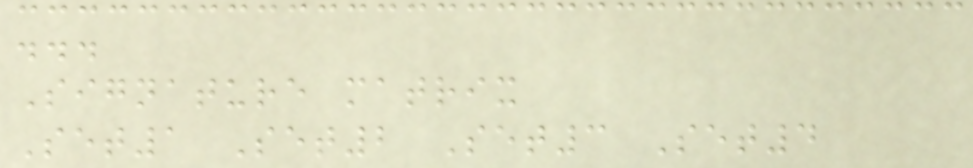...
Signature matrix
Set1 Set2 Set3 Set4
